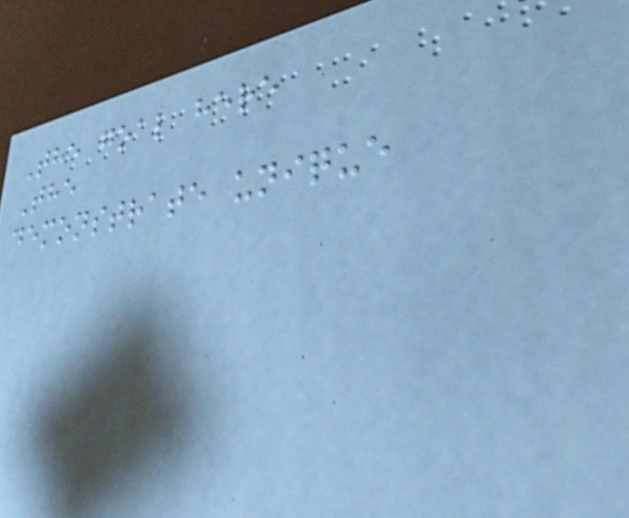The goal here
The
demonstrate unique
